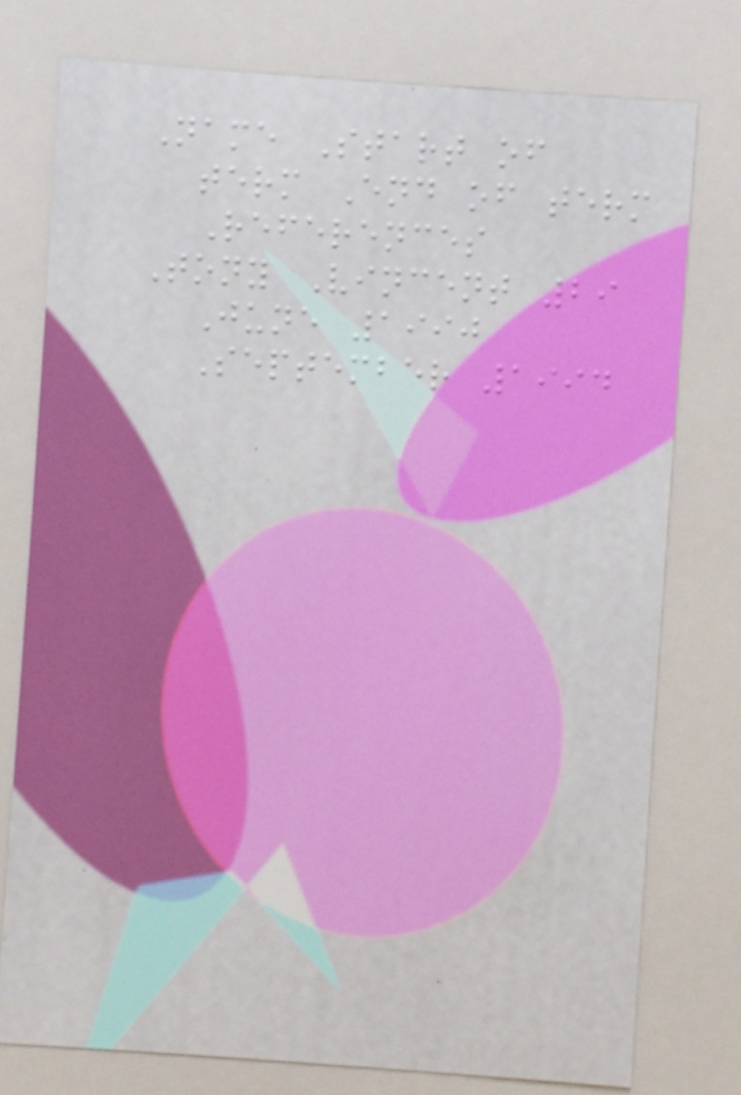Name Start of
term End of term
References
Tony Vincent 29
June 1990
September 1994
